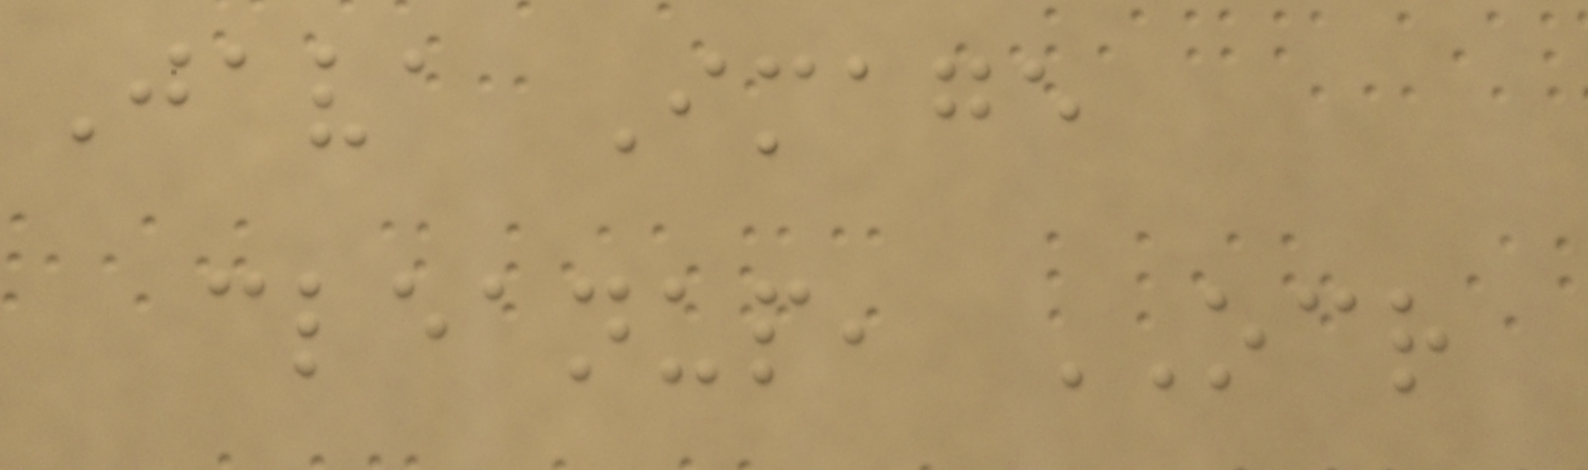Java Image
cleanup, OCR
